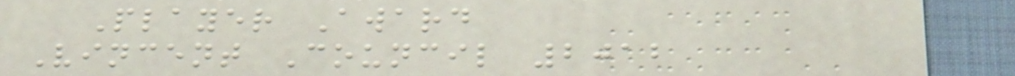Player Award
Vincent Council 2012
